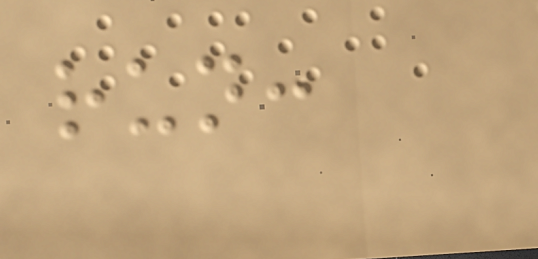run:
